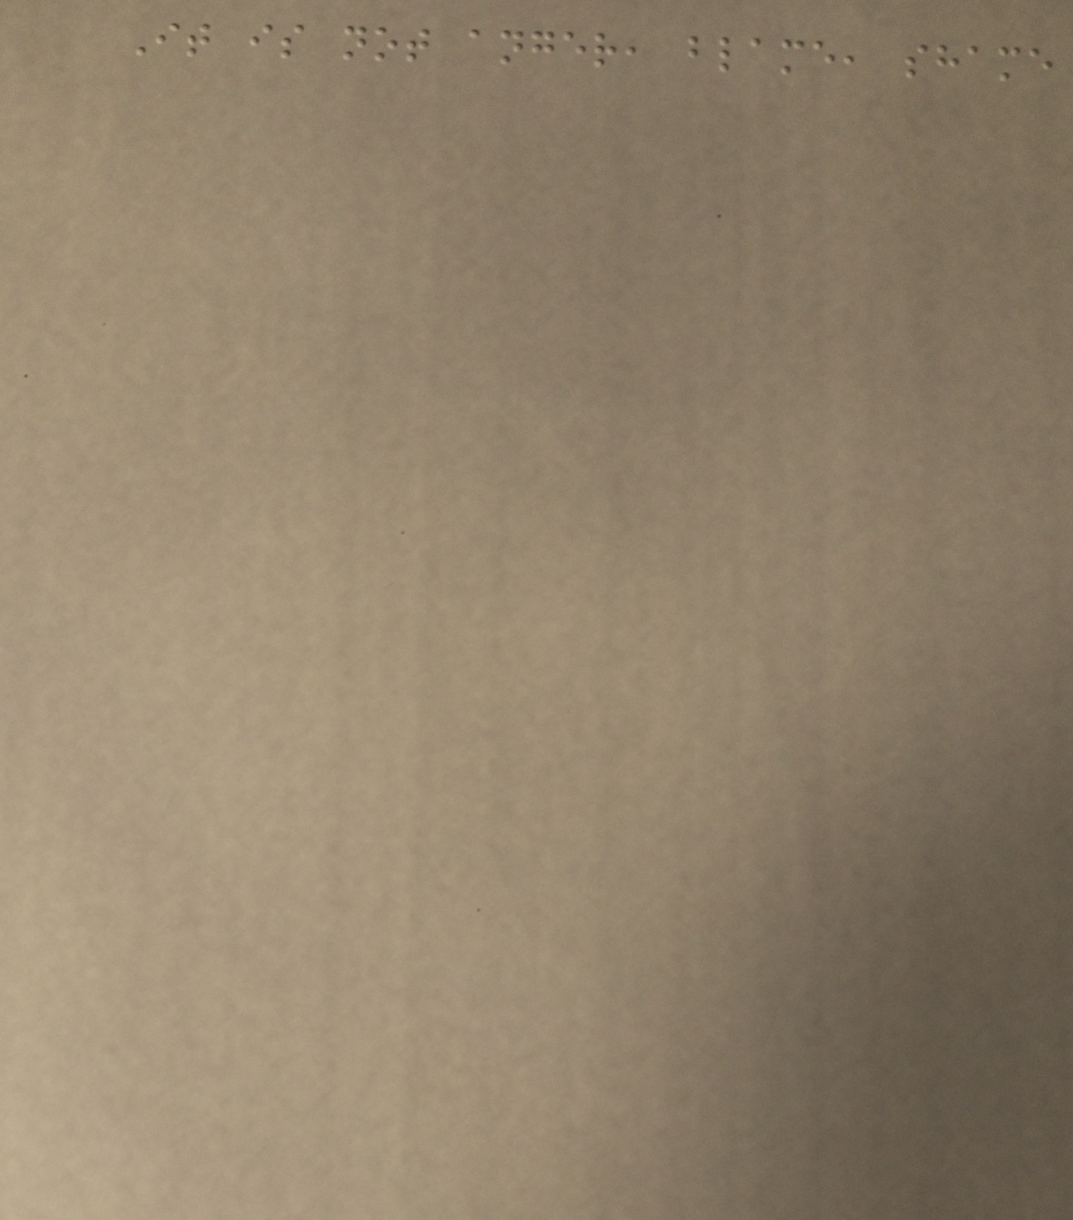It is not anger, blame, shame
